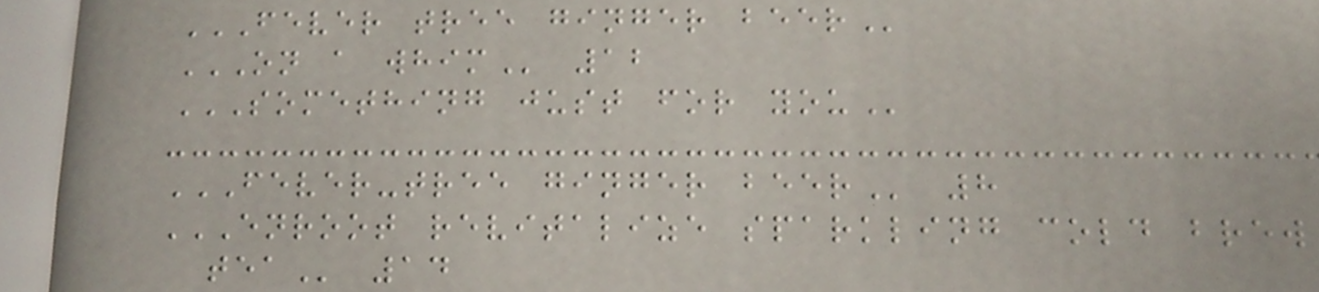FEVER TREE GINGER BEER
ON A WHIM 12
SOMETHING JUST FOR YOU
FEVER-TREE GINGER BEER 8
ENROOT REVITALIZE SPARKLING COLD BREW
TEA 14
